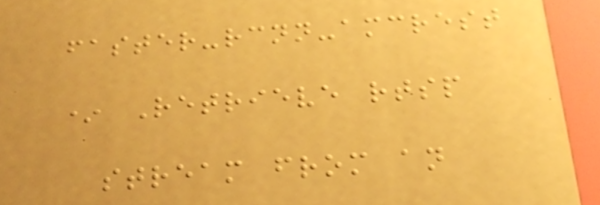faster-rcnn-amcrest
* Retrieve rtsp
stream from an
